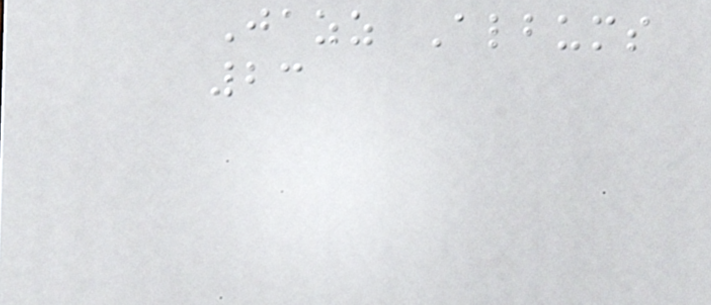Jazz Albums
23
